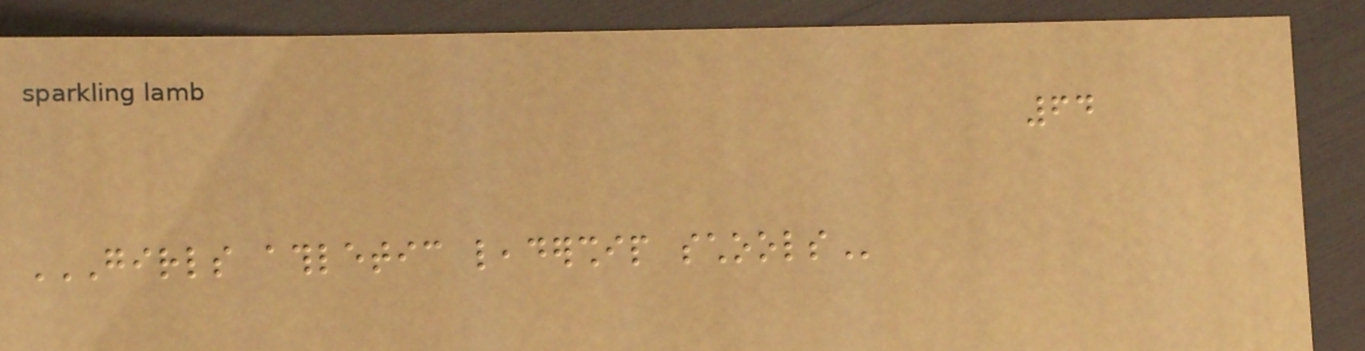64
GIRLS ATHLETIC LEADERSHIP SCHOOLS
